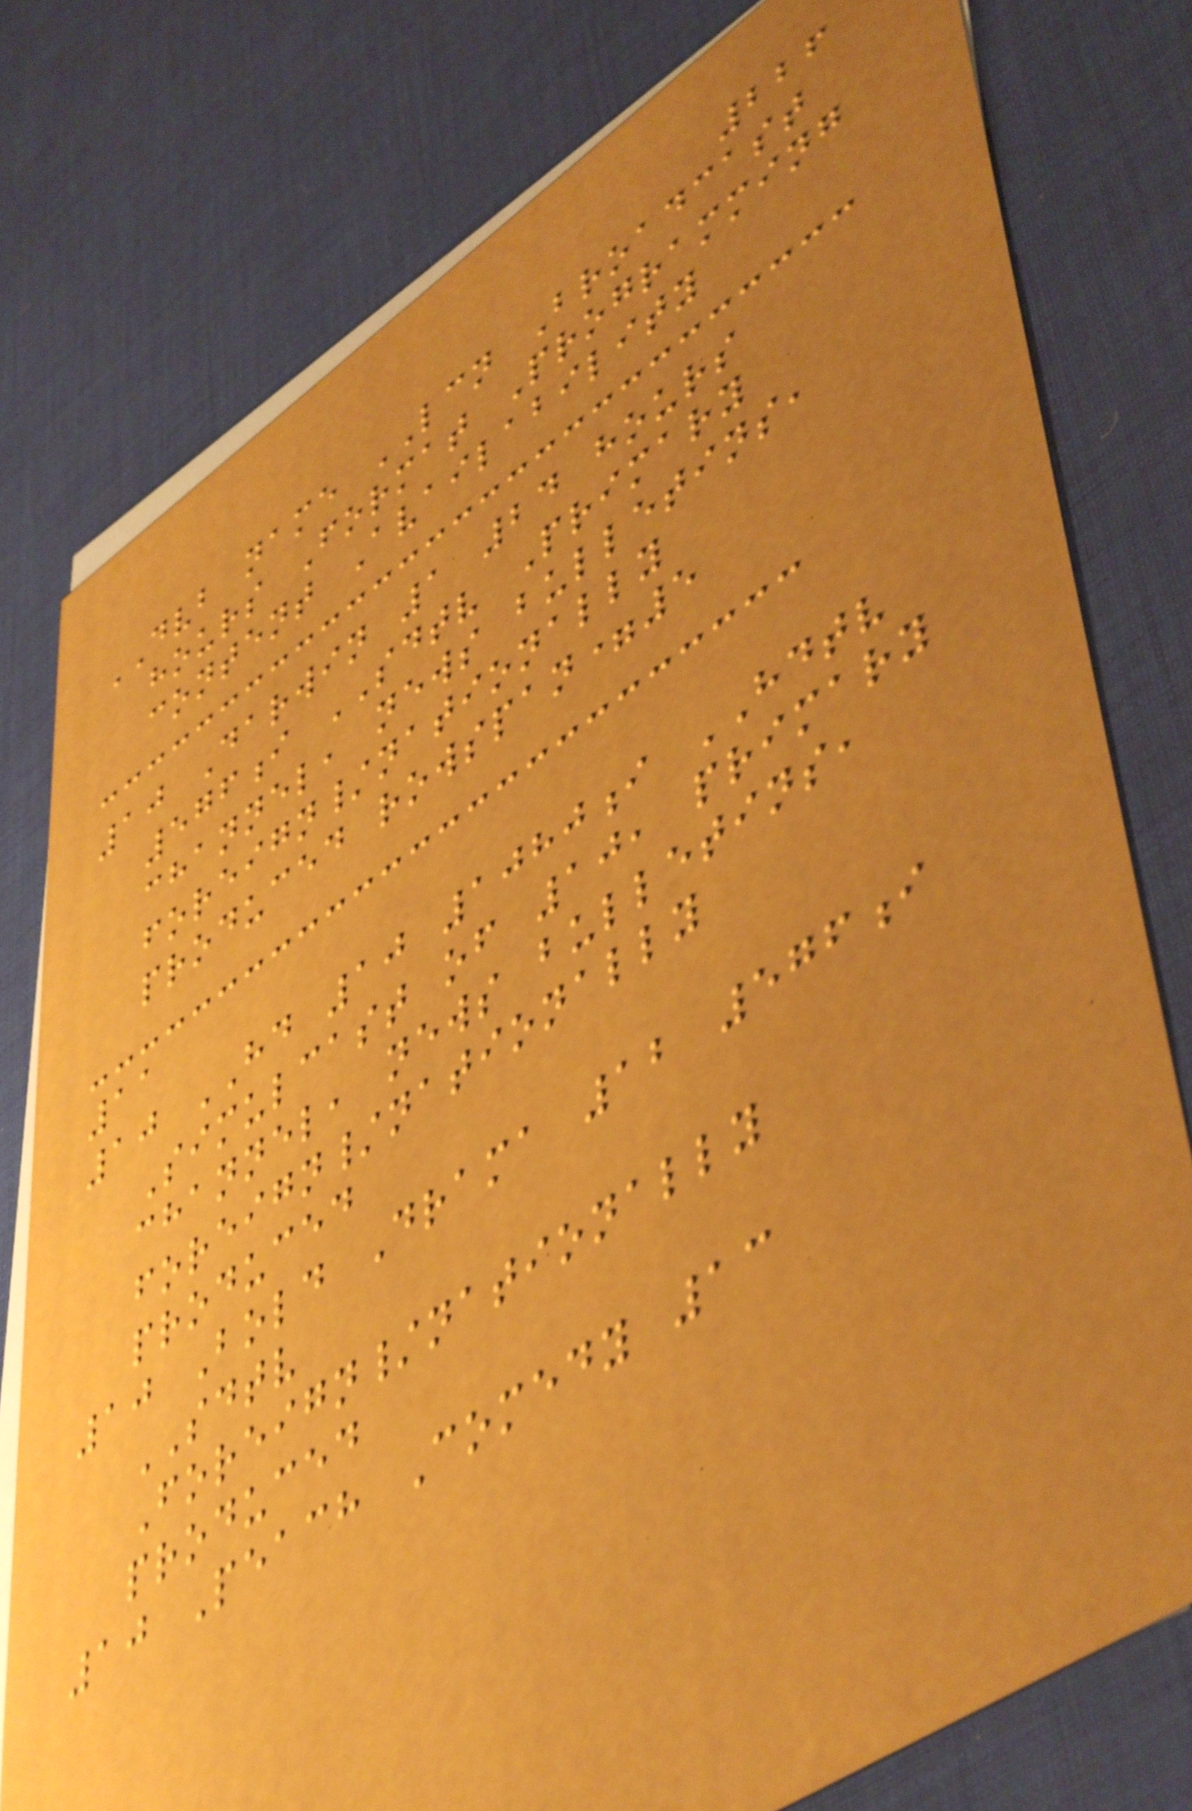226
DVB name LCN Broadcast
hours Format Programming
content Availability
10 Darwin 1 24 hours
576i SDTV Primary
channel, news bulletins,
foreign/nationally
produced rowspan=5
11
10 HD 10 1080i HDTV
Simulcast of 10, primary
channel, news bulletins,
foreign/nationally
produced
10 Bold Drama 12 576i
SDTV
Foreign/nationally
produced
10 Peach Comedy 13
